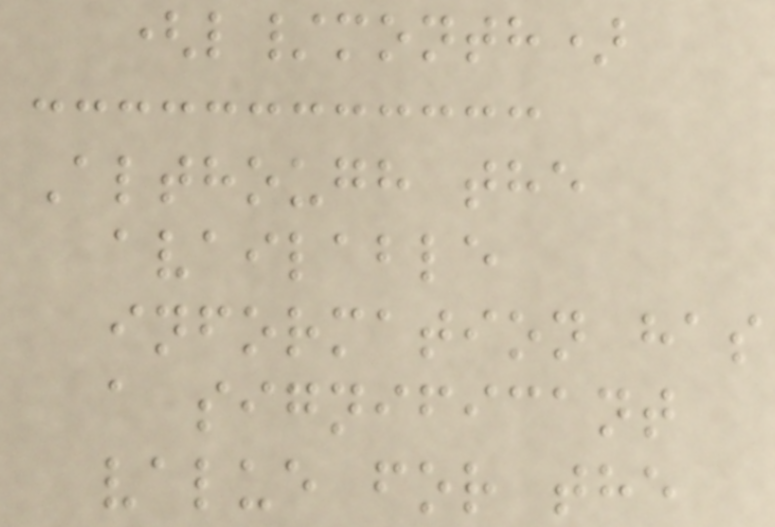(l/month)
Although the
available
information has
a significant
value for the
